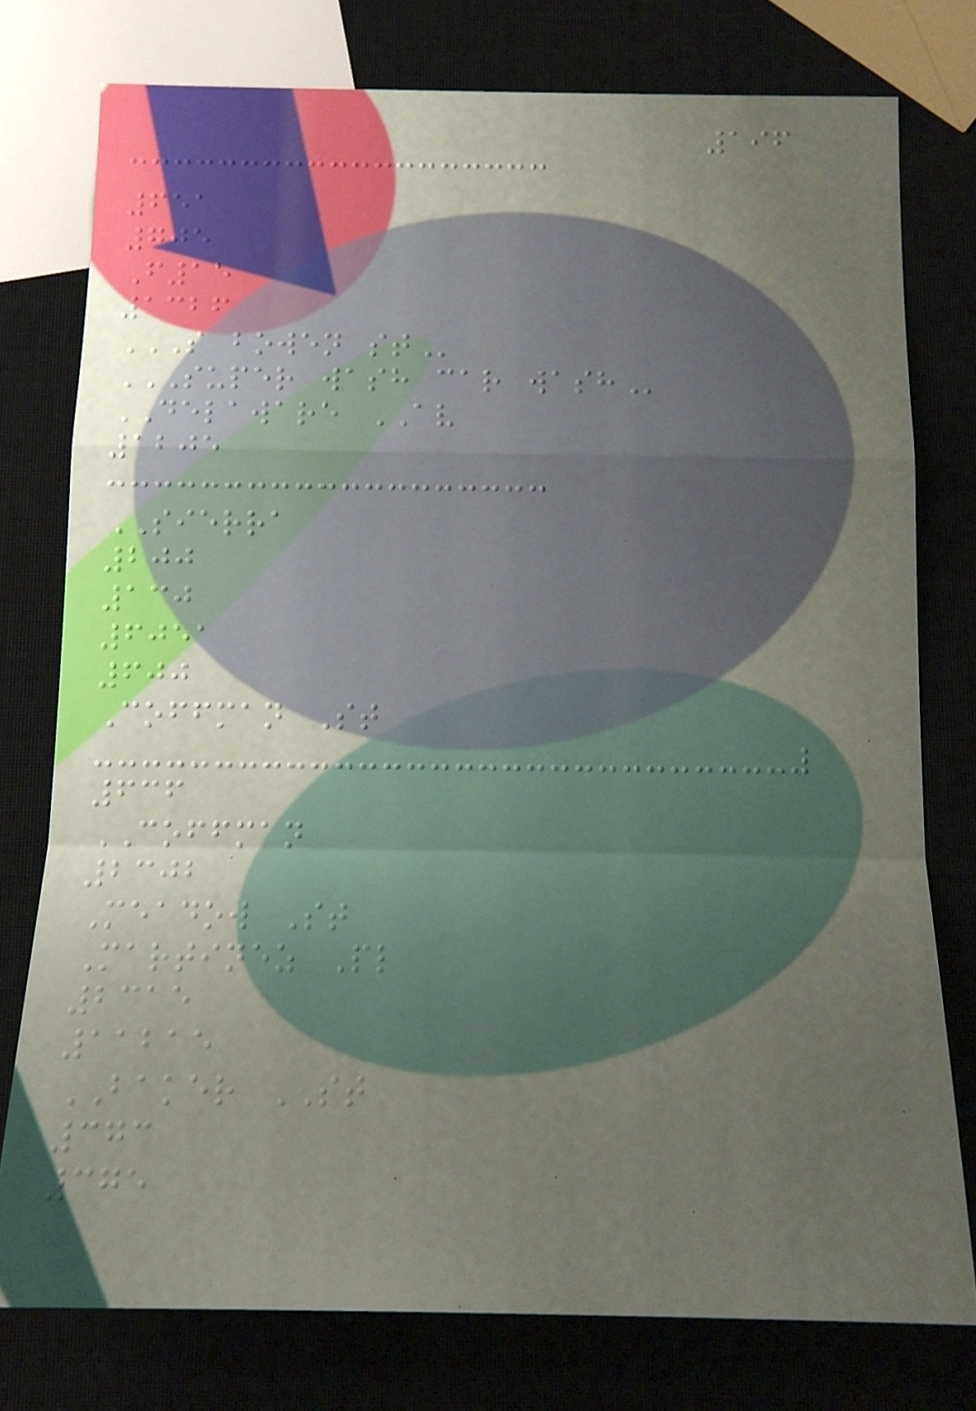196
651
705
F15
1326
S BOWEN ST
SUPER WASH CAR WASH
DELAWARE AV
1205
SIERRA
200
130
6051
600
Coffman St
636
COFFMAN
2302
Meadow St
Martinez Pl
2315
11215
BAKER ST
373
375
